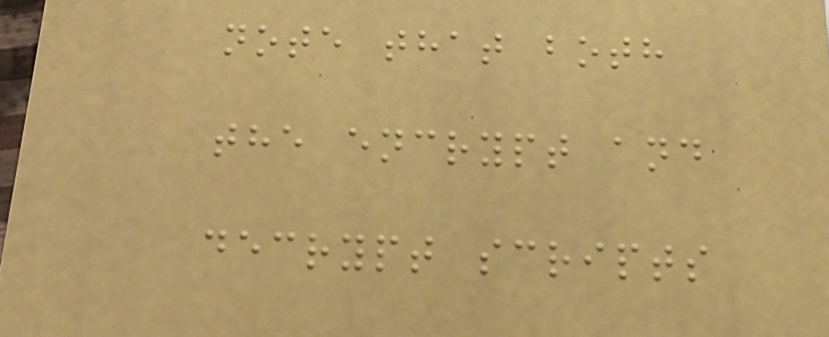note that both
the encrypt and
decrypt scripts
